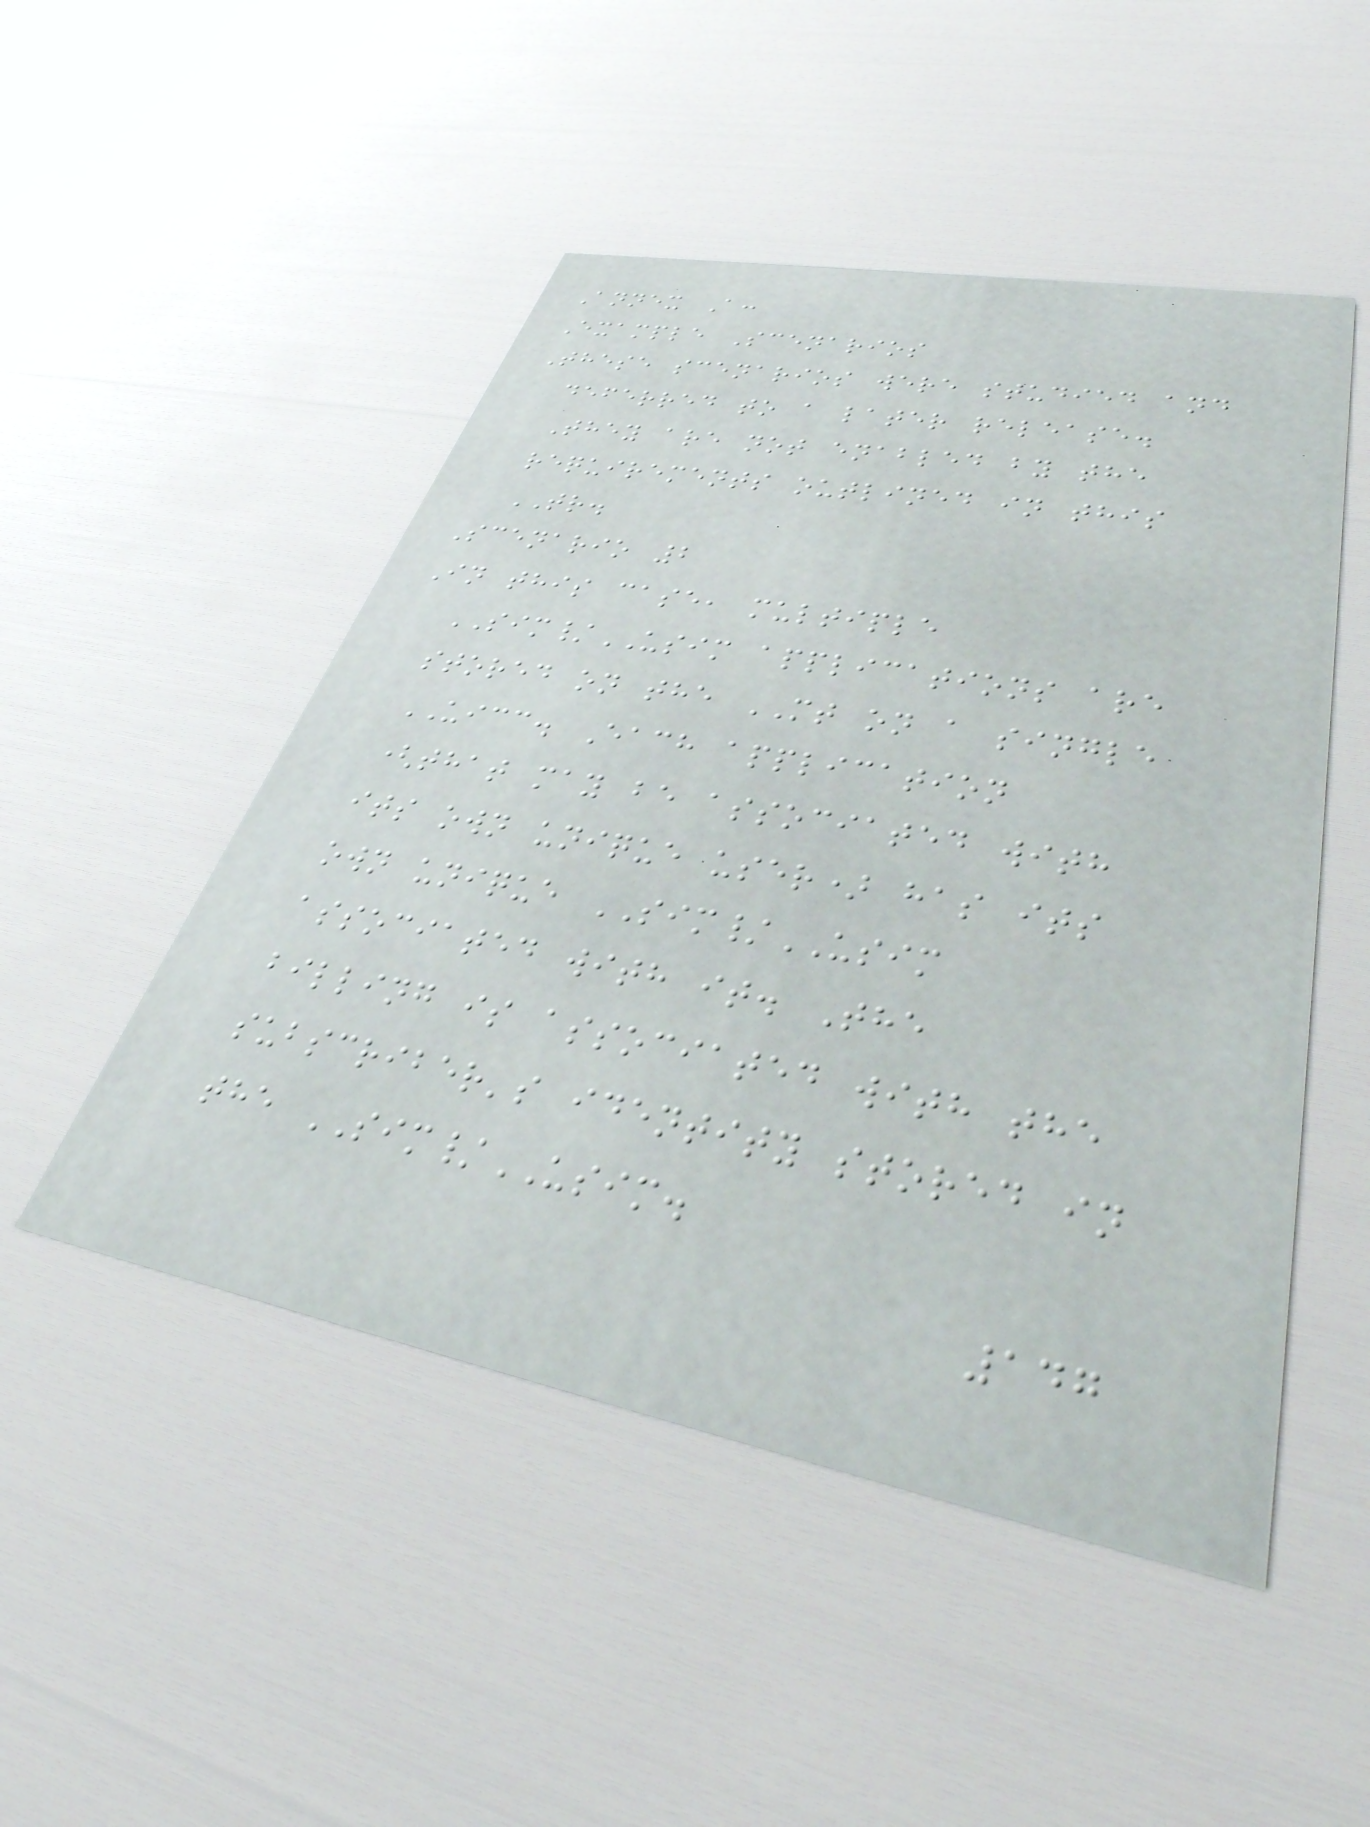Annex A:
Example Scenarios
These scenarios were studied and
deferred to a later release.
They are not enabled by the
requirements outlined in this
TR.
Scenario 2
In this case, multiple
SIM/USIM applications are
stored on the MT on a single
UICC. Each application
(that may be associated with
its own unique user) has its
own unique SIM/USIM
associated with it. The
billing is associated with the
subscriber's identity stored in
the SIM/USIM.
147
